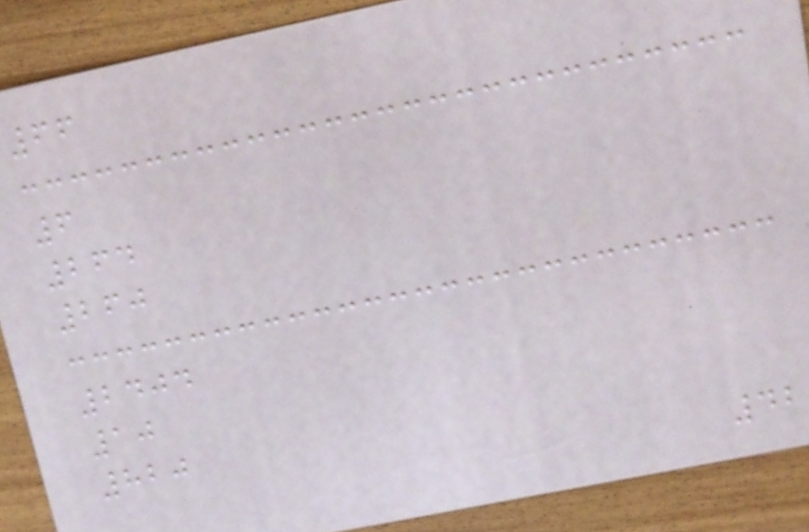66
6
264
260
2404
10
820
42
